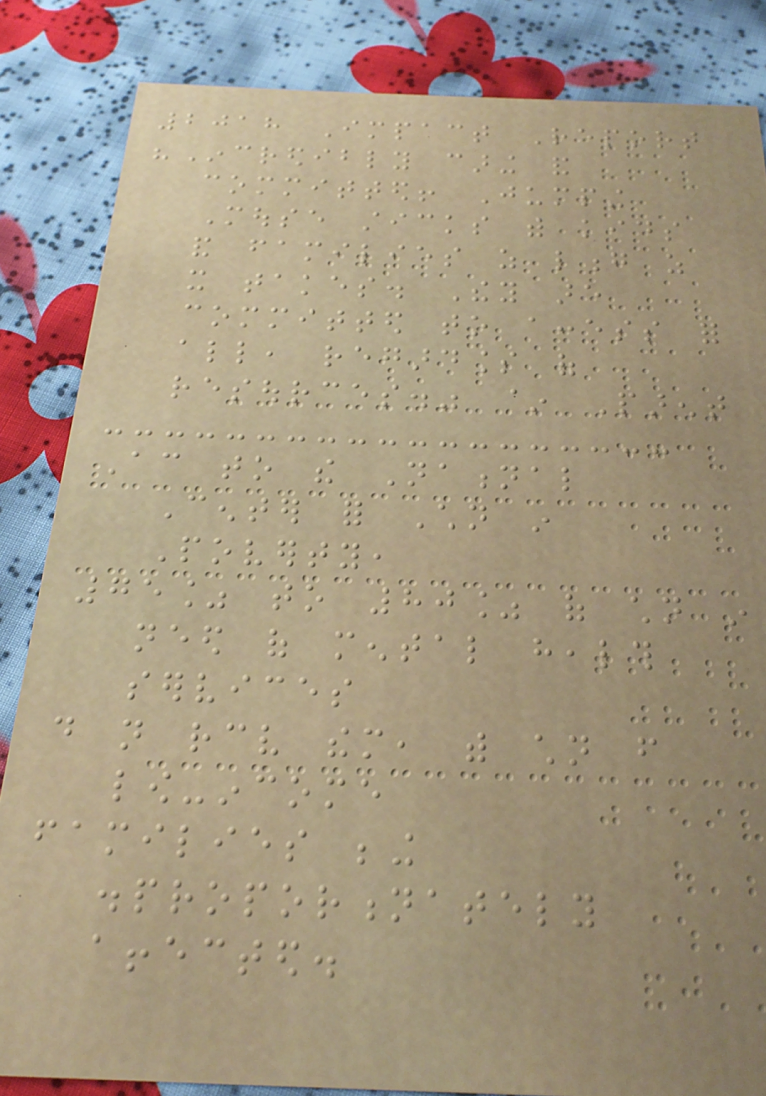2018 Impact Report
"Incredibly caring and
committed! Jumping
Mouse sticks with kids
and families as long as
it takes. They are
committed to access for
all, regardless of
resources." ~ Parent
According to the National
Center for Children in
Poverty,
75% to 80% of children in
need of mental health
services
do not receive them, with children from
low-income
families being
disproportionately
affected.
